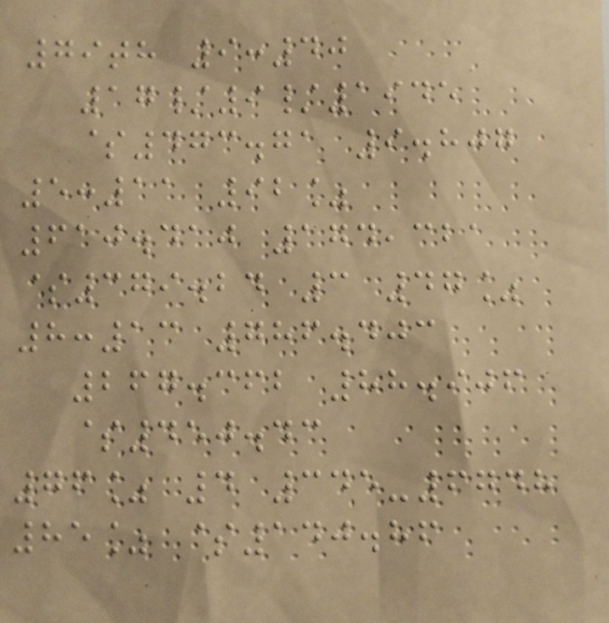79th 9:40
17/9/1945
$473.71 9.807
5:11 92%
610.410 174,321
$379.24 3 47%
8:13 786.403
267.362 88.906
$450.43
76% 4 345-6748
85% $140.86
